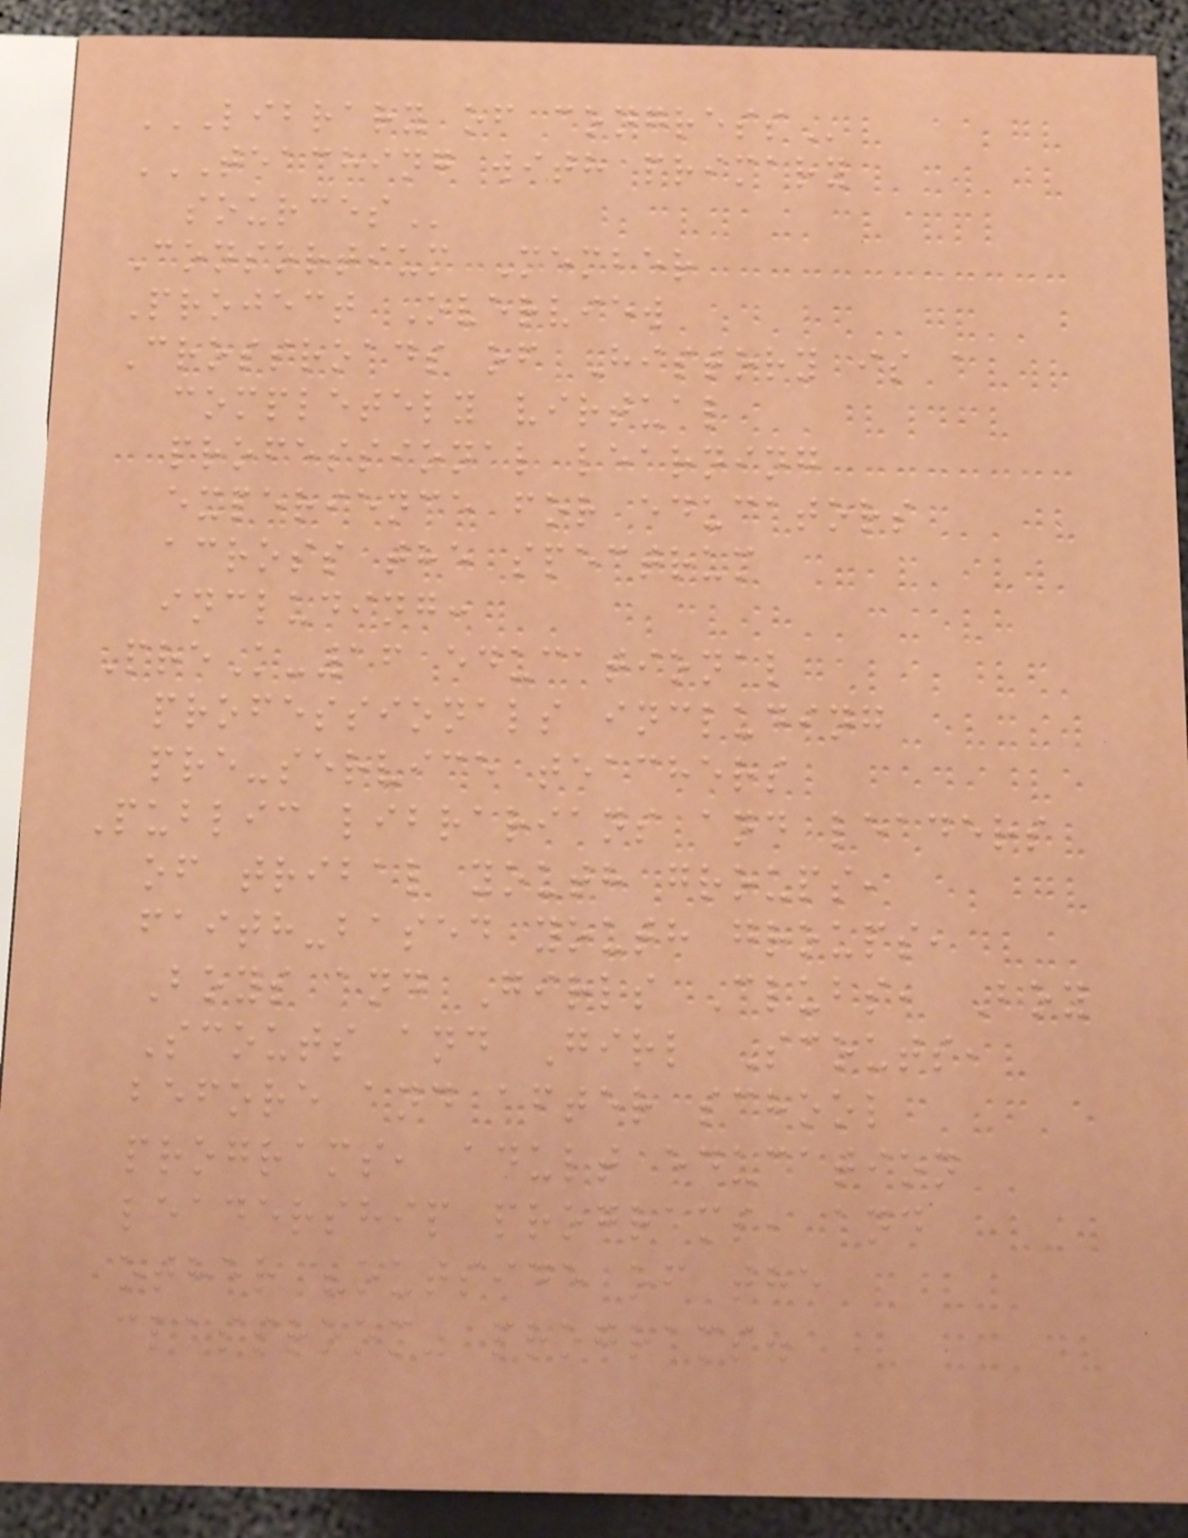LIBRARY OF CONGRESS
TEACHING WITH PRIMARY
SOURCES
Consortium Member
Project Overview
Crossroads of History is a
completely virtual
professional learning
experience for educators
across the spectrum
including:
PreK-16 educational
professionals including
pre-service teachers
Public librarians and leaders
of tribal youth groups,
faith-based youth groups,
Boys and Girls Clubs, Boy
Scouts and Girl Scouts,
before and after school
programs, adult education
leadership programs, and
other "outside of the
classroom" programs.
